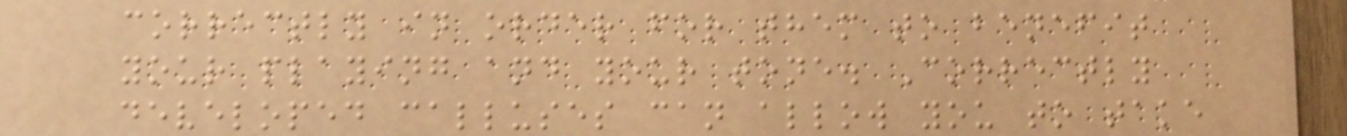correctly in order for them to benefit
your playing and your tone. Correctly
developed calluses can allow you to take
